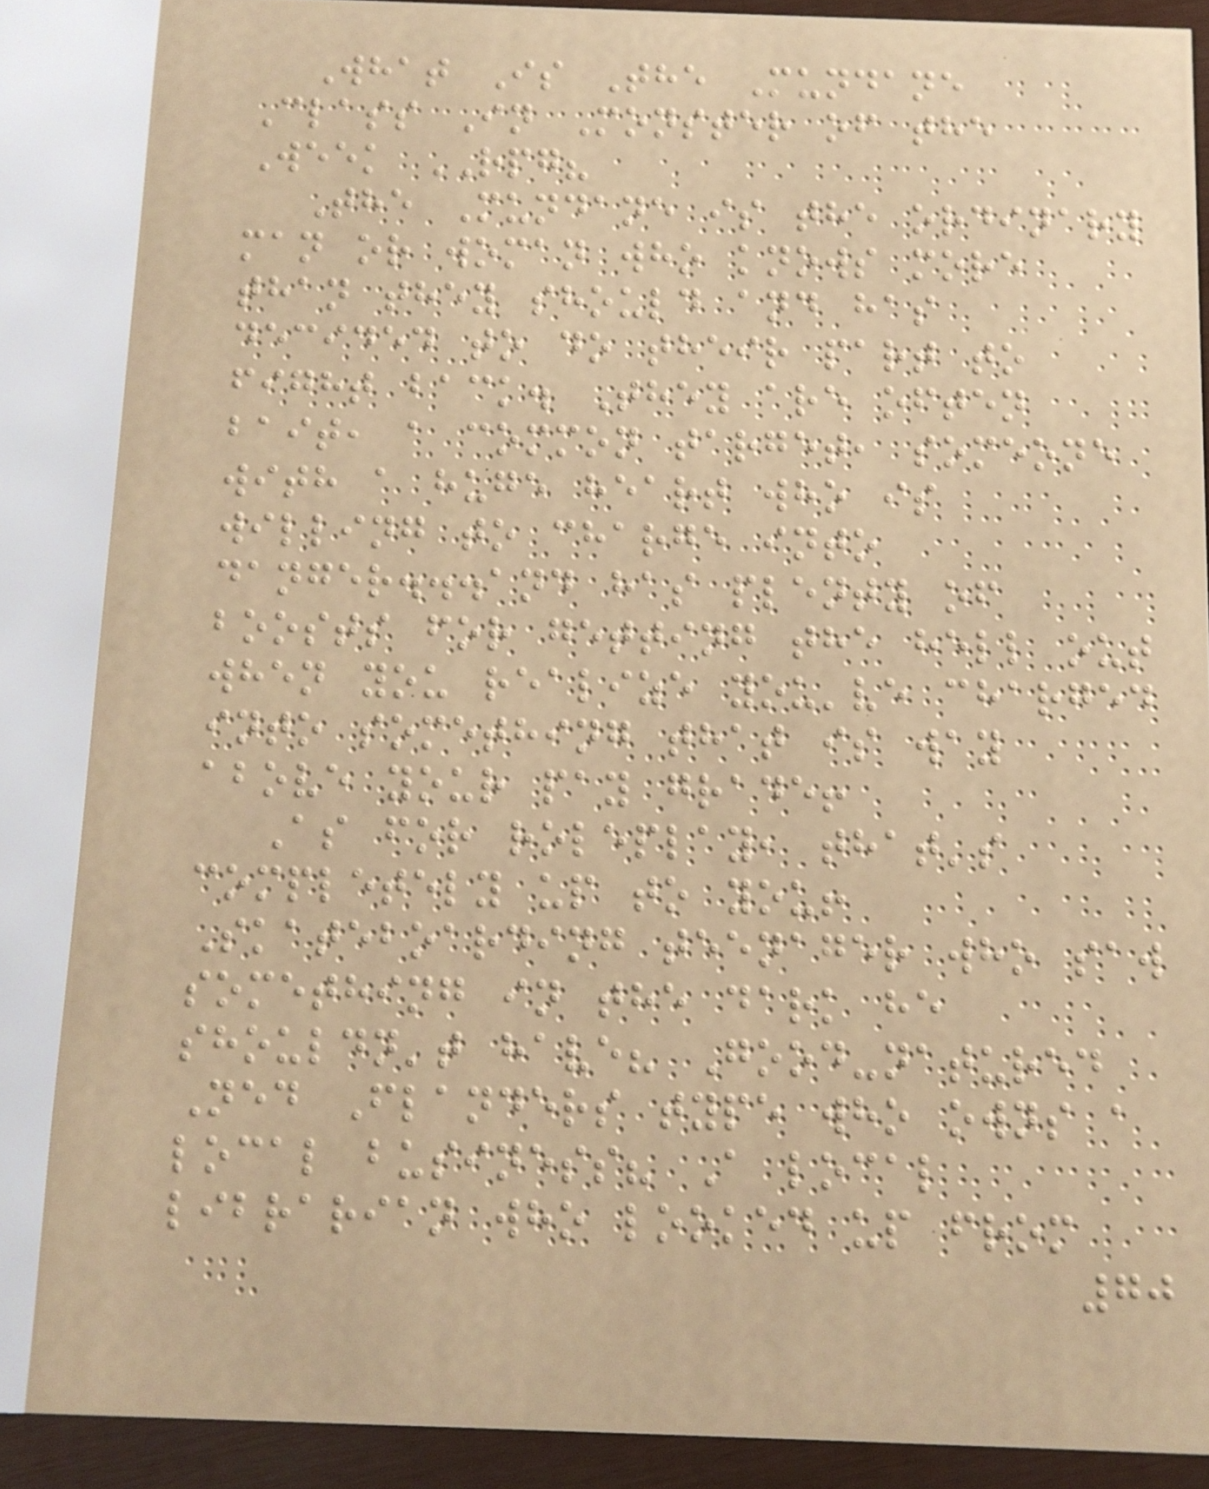What Is The Mundane
Class In Monster of the
Week RPG?
The Mundane is the ordinary
man or woman who knows more
than they should and has
decided to do their part to
fight back. They are often
bait, a common target, someone
with a huge heart who is
willing to charge into
danger...and has plenty of
boosts for getting the hell out
when you realize you've charged
into something that is way
above your pay grade!
As for roleplay, that's
completely up to you!
Skateboarding teenager who saw
something in the dark he
shouldn't have? Good-natured
Ned Flanders type who owns a
local business? A local
librarian who looked up from
70
